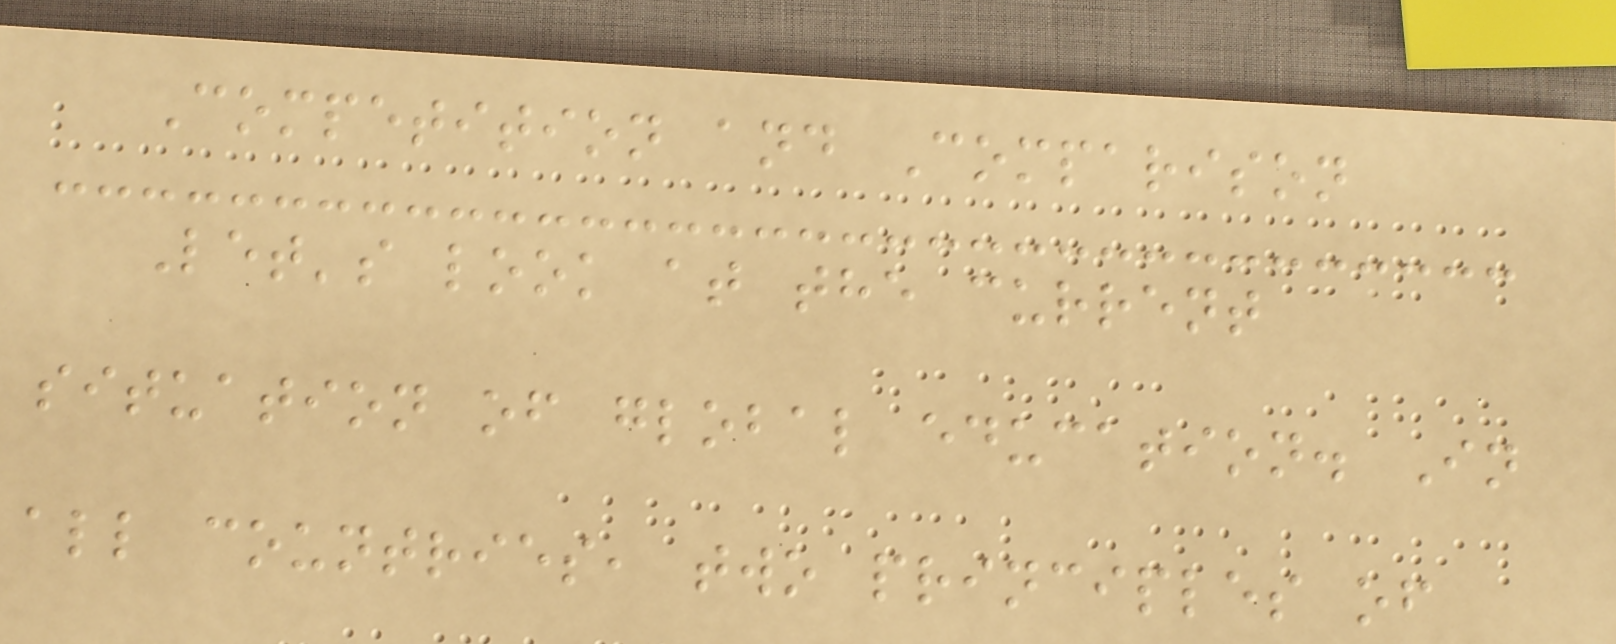Competition and Comparison
Let's look at the current
situation of global education. In
all countries, two principles of
